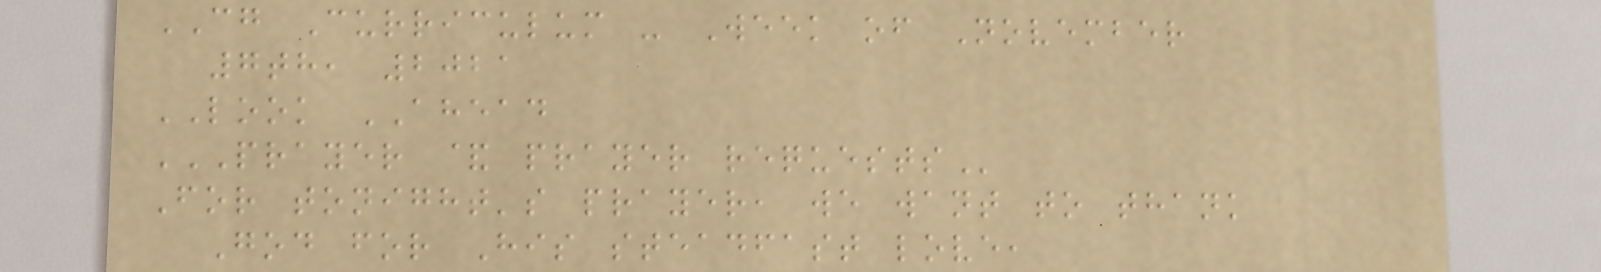CG Curriculum - Week of November
7th, 2021
LOOK AHEAD
PRAYER & PRAYER REQUESTS
For tonight's prayer, we want to thank
God for His steadfast love,
